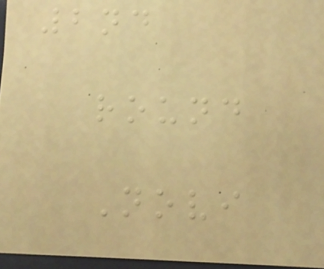2nd
round
Novi
